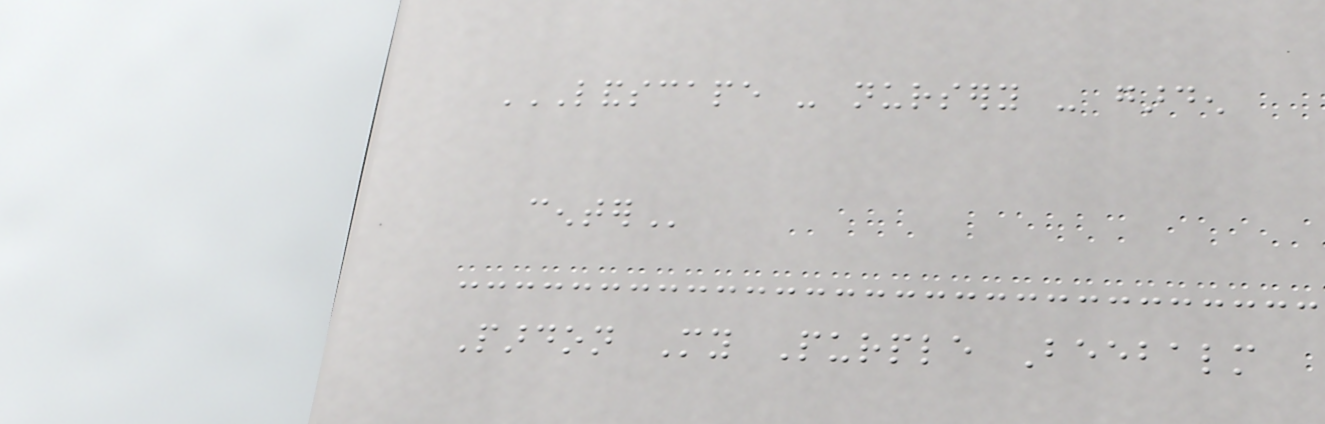LANDSCAPE - NURSERY - GARDEN
CENTER
Pardon My Purple Beebalm
